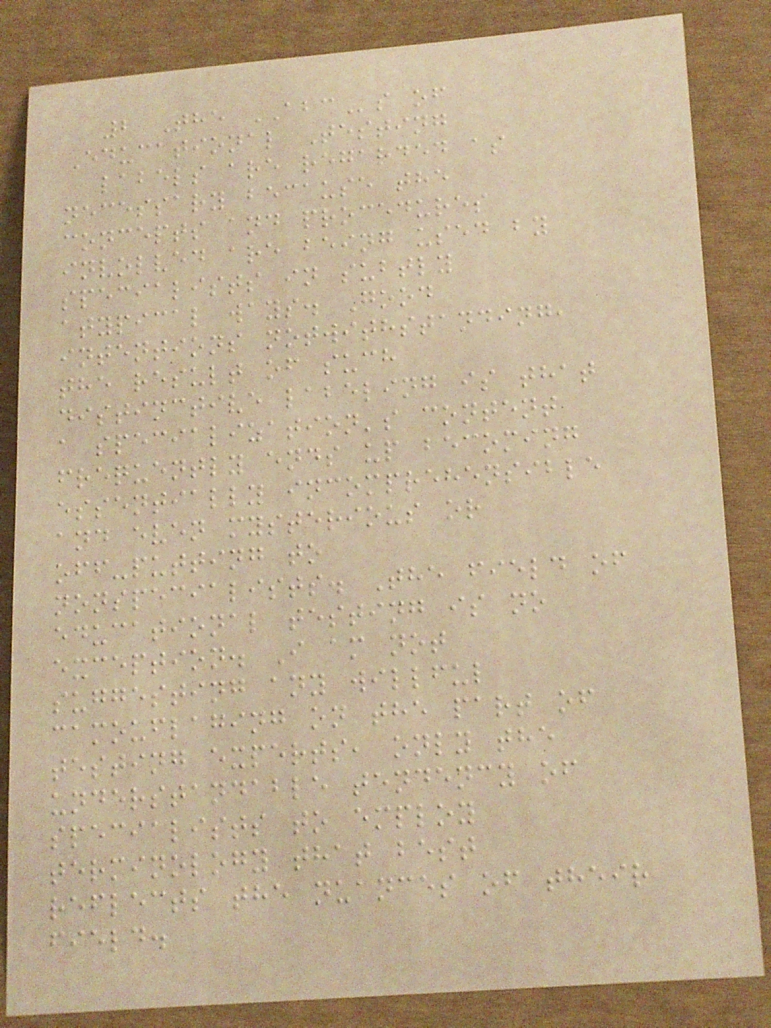2 The ABCs of
Educational Testing
labels are regarded as
necessary because the
concepts and procedures
involved are being used by
specialists in subtly
atypical ways. Good
intentions notwithstanding,
the result of such
distinctive labeling is that
a specialization's content
frequently ends up becoming
essentially incomprehensible
and even mysterious or
off-putting to
nonspecialists. The field of
educational testing is no
exception. I am not
suggesting any willful
camouflaging on the part of
testing experts, only the
understandable tendency of
specialists to employ
terminology that best
reflects the nuances of their
field.
